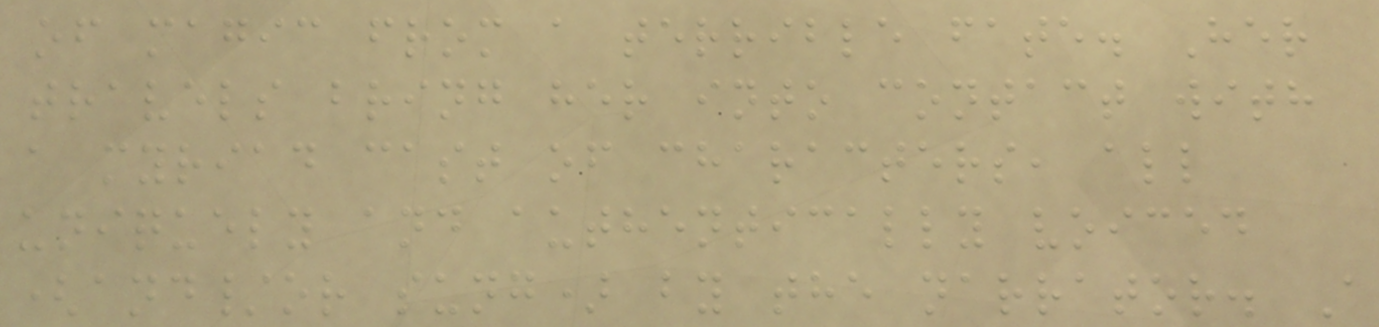of magic from a terrible fate. Her
travels bring her into contact with
a myriad cast of characters, all
uniquely and authentically voiced
(and/or sung) by the narrator. A
